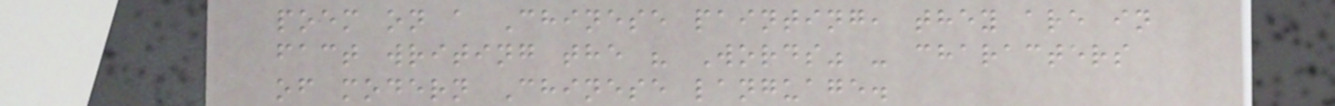poem on a Chinese painting, they are in
fact writing the " Words" - characters
of modern Chinese language.
